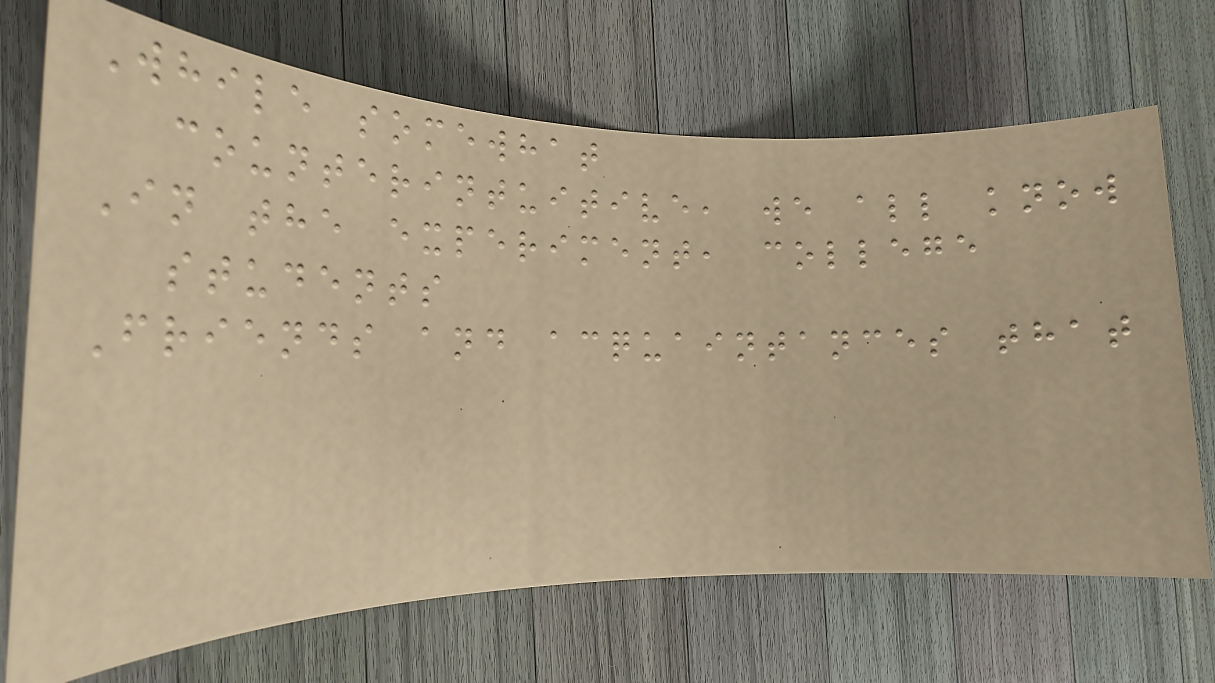While somewhat
counterintuitive, we all know
In the experiment, college
students
Friends and acquaintances that
